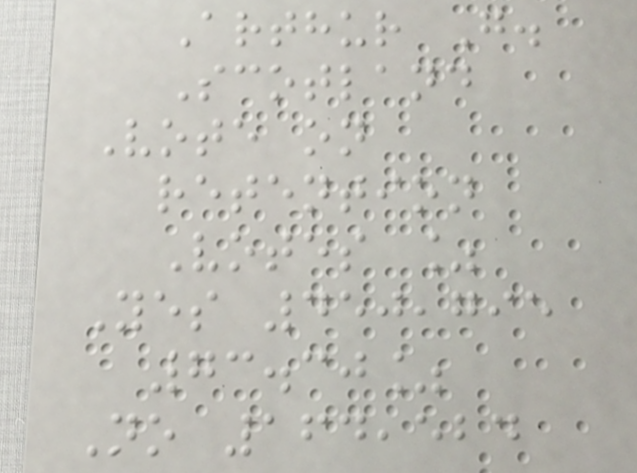Arthur G.
Scotland
Vote on
retention
Votes %
Yes 450,795
73.30%
No 164,524
